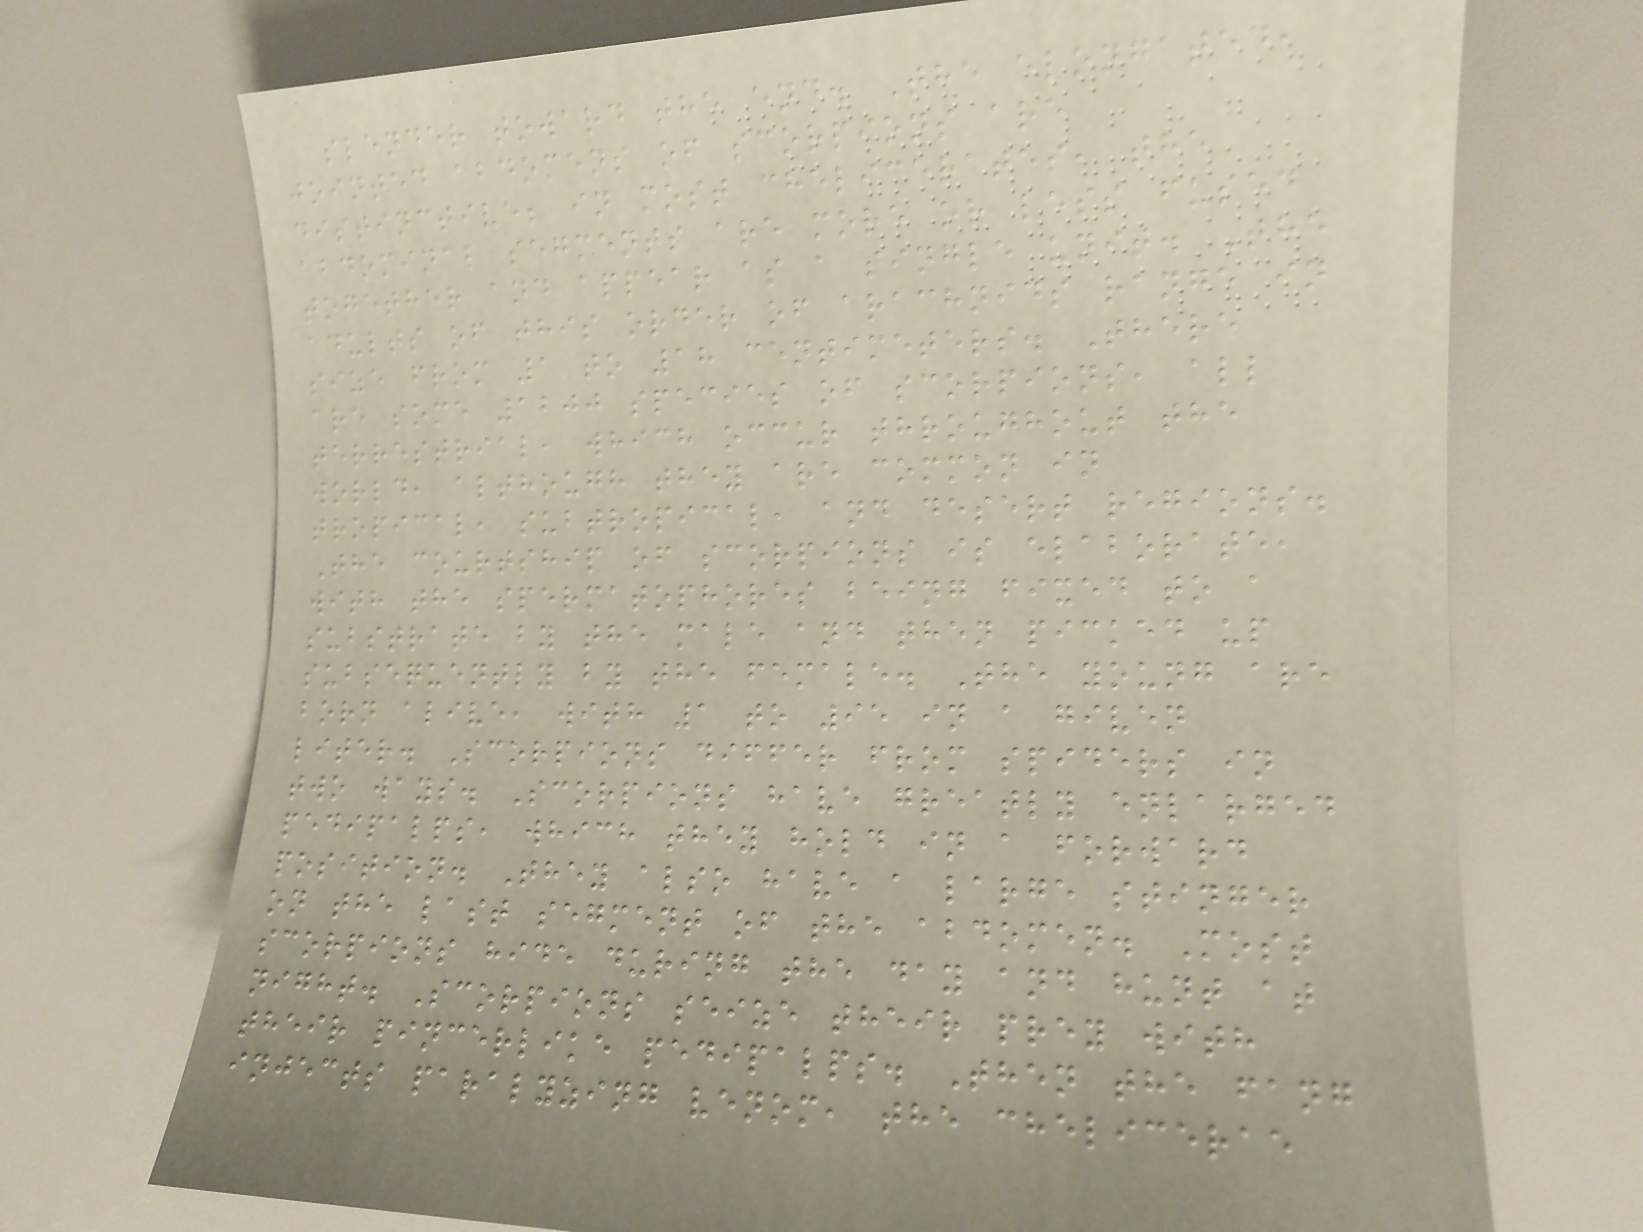slender toward the end. The elongated,
jointed abdomens of scorpions are
distinctive; in most chelicerates, the
abdominal segments are more or less fused
together and appear as a single unit. The
adults of this order of arachnids range in
size from 1 to 18 centimeters. There
are some 1200 species of scorpions, all
terrestrial, which occur throughout the
world, although they are common in
tropical, subtropical, and desert regions.
The courtship of scorpions is elaborate,
with the spermatophores being fixed to a
substrate by the male and then picked up
subsequently by the female. The young are
born alive, with 1 to 95 in a given
liter. Scorpions differ from spiders in
two ways. Scorpions have greatly enlarged
pedipalps, which they hold in a forward
position. They also have a large stinger
on the last segment of the abdomen. Most
scorpions hide during the day and hunt at
night. Scorpions seize their prey with
their pincerlike pedipalps. Then the fang
injects paralyzing venom, the chelicerae
